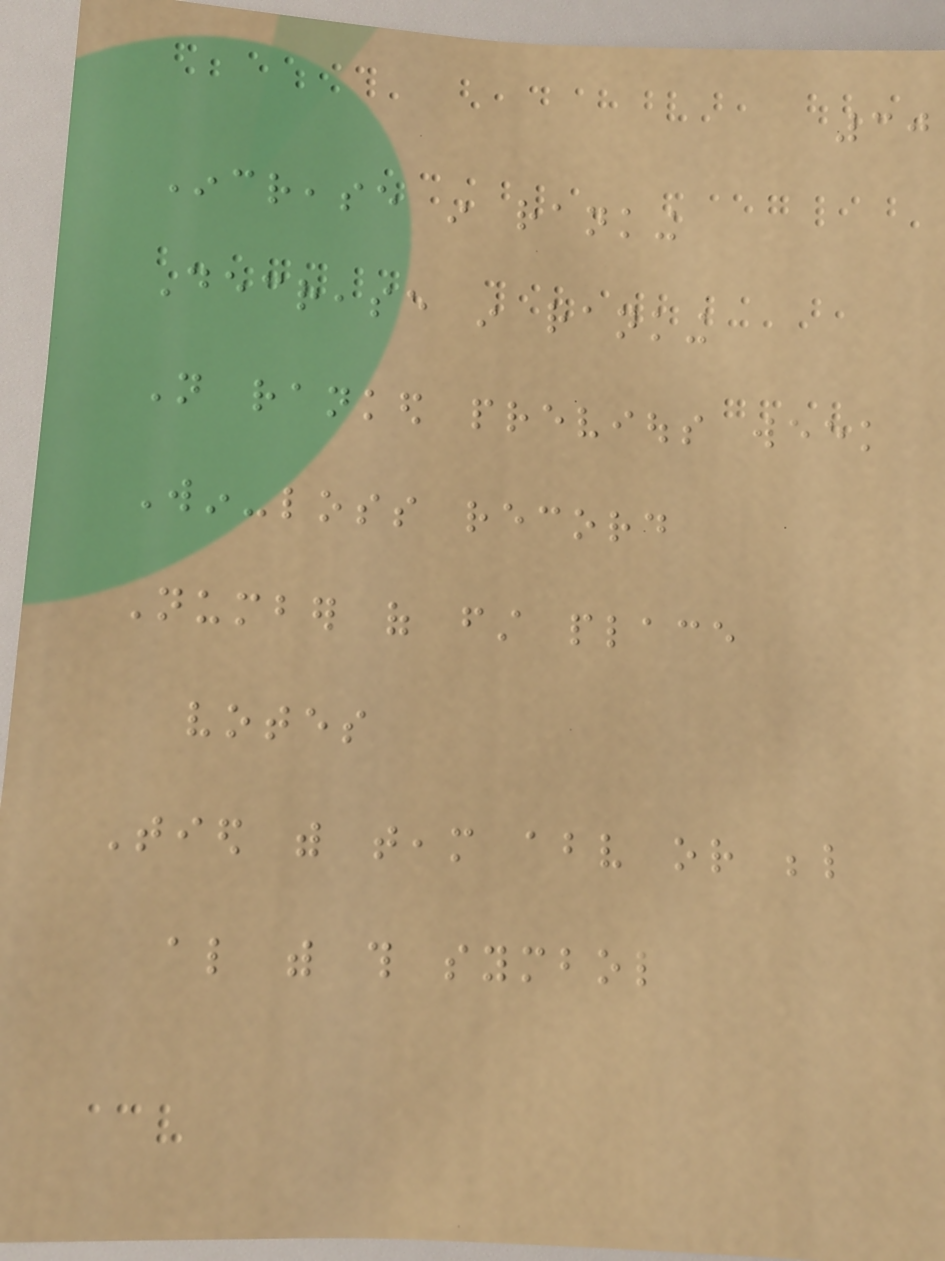30
Increase in ranking
Decrease in ranking
Not ranked previous week
Win-loss record
Number of first place
votes
Tied with team above or below
also with this symbol
